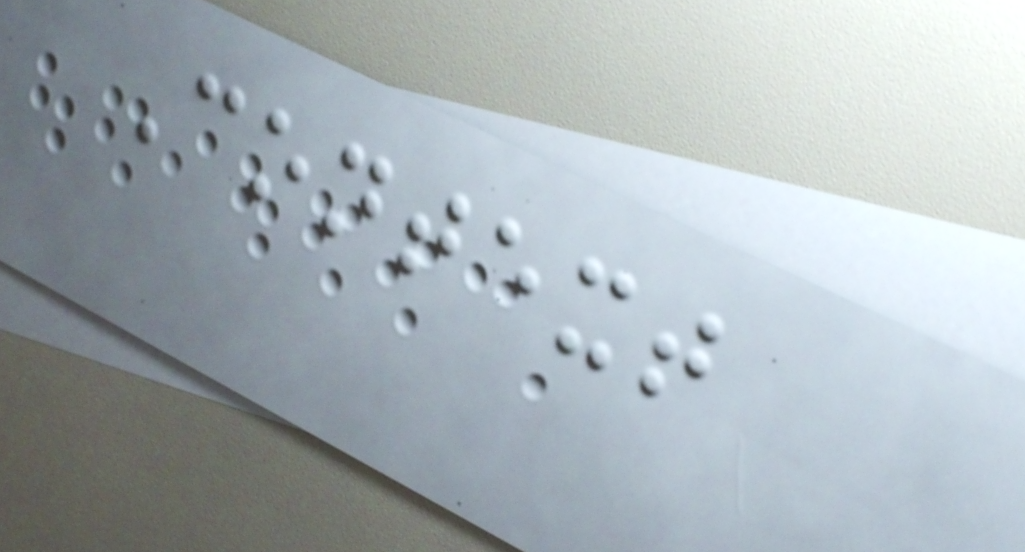Context
